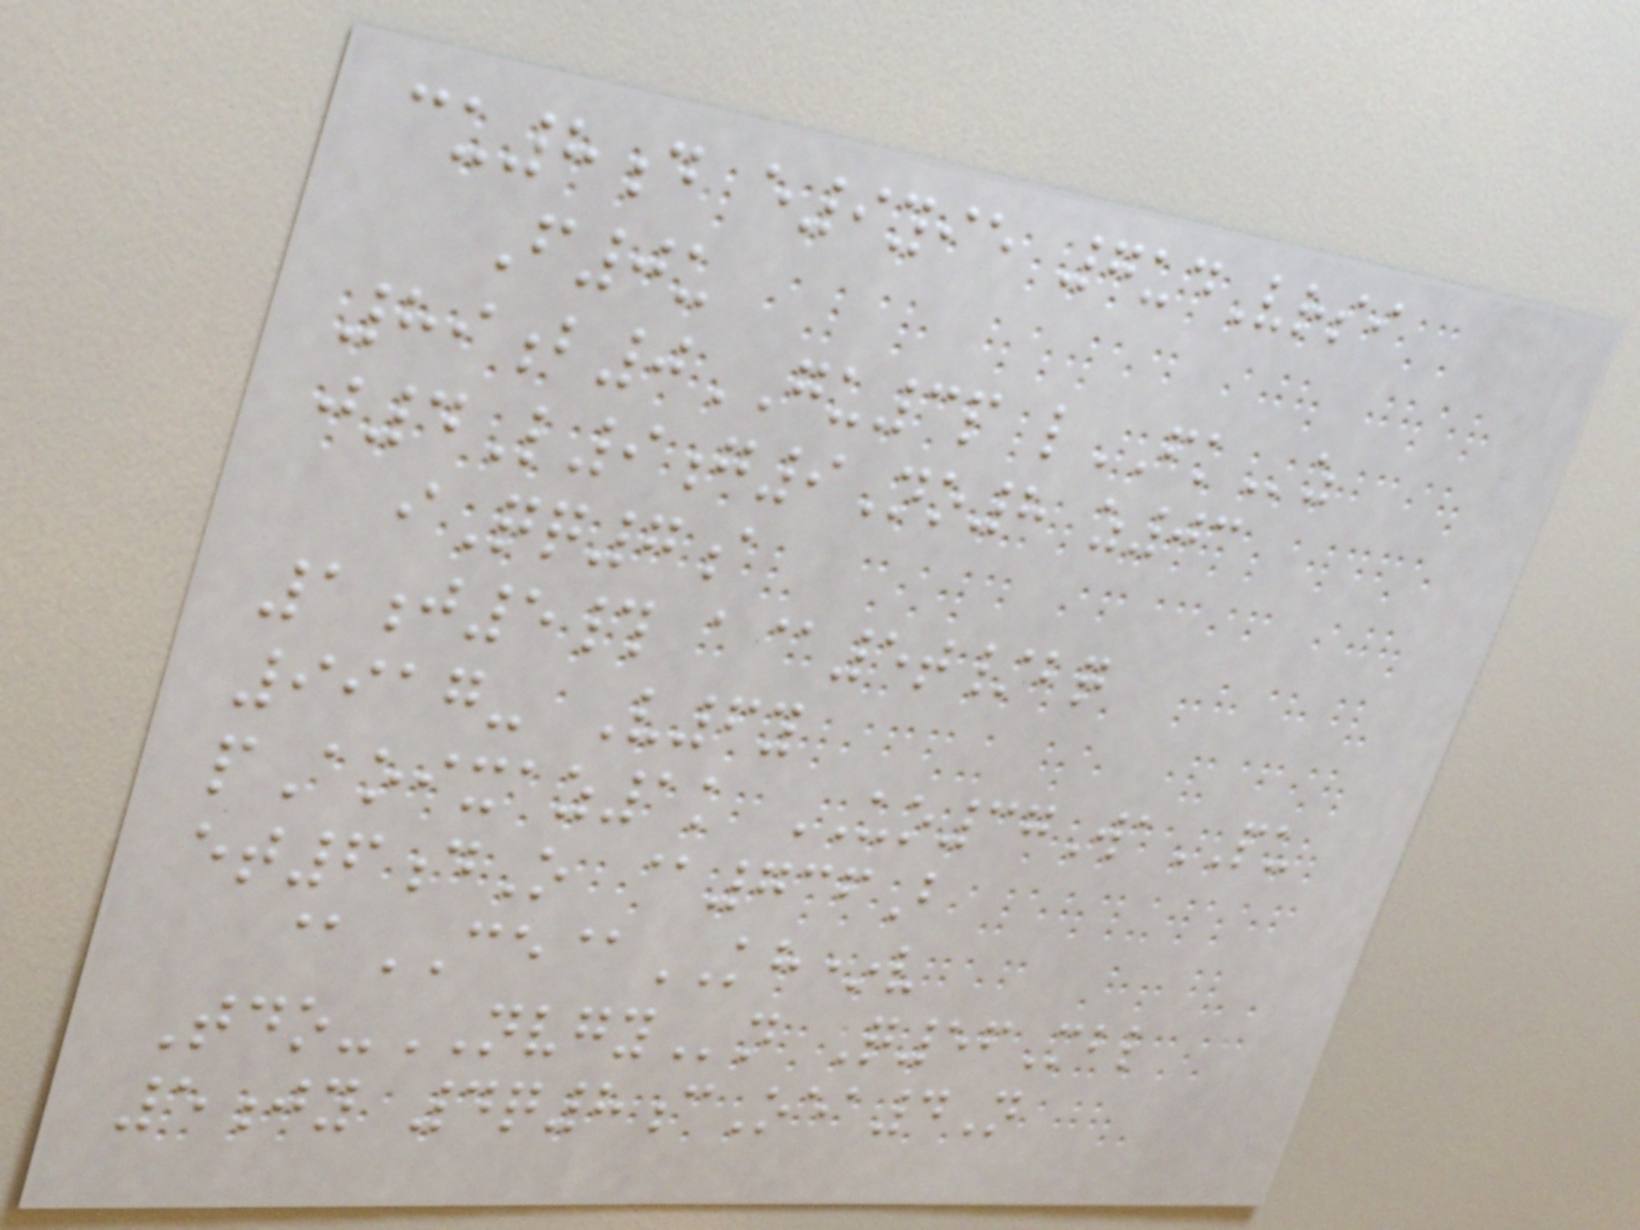cu8d e9yie 7udVrsi
F0u
89b0GU3p lFKz
j4L9g9No8 z03
iQq7a
1j5# a@5t/bq
9917- V6y
pAoixaz1k UO37WaPU
et6dO @736B
@CE@KH*v
Tdo-NVGYn Q56Mbl
5jy 4q8cOea4N
